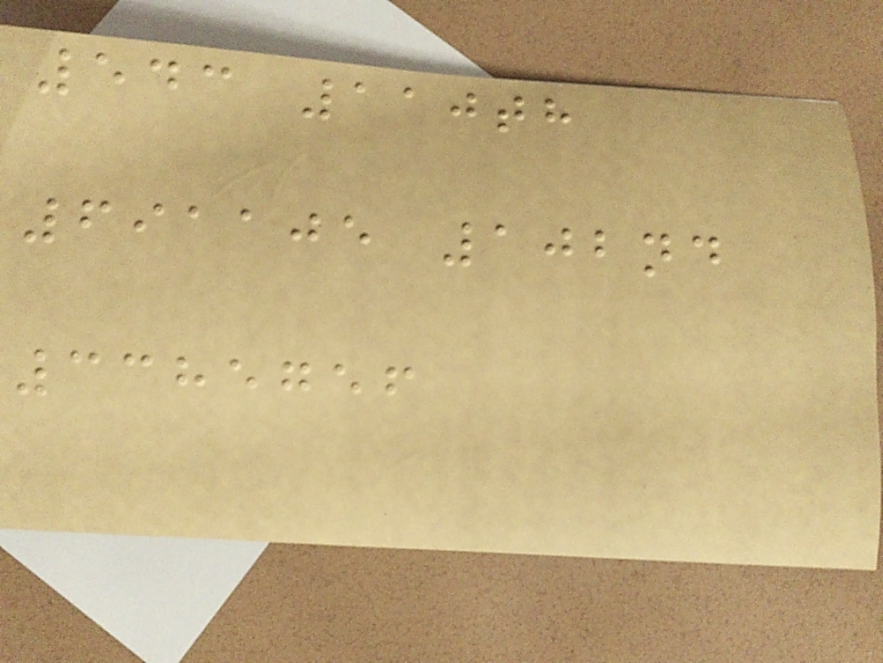543 110th
691105 102nd
3385756
